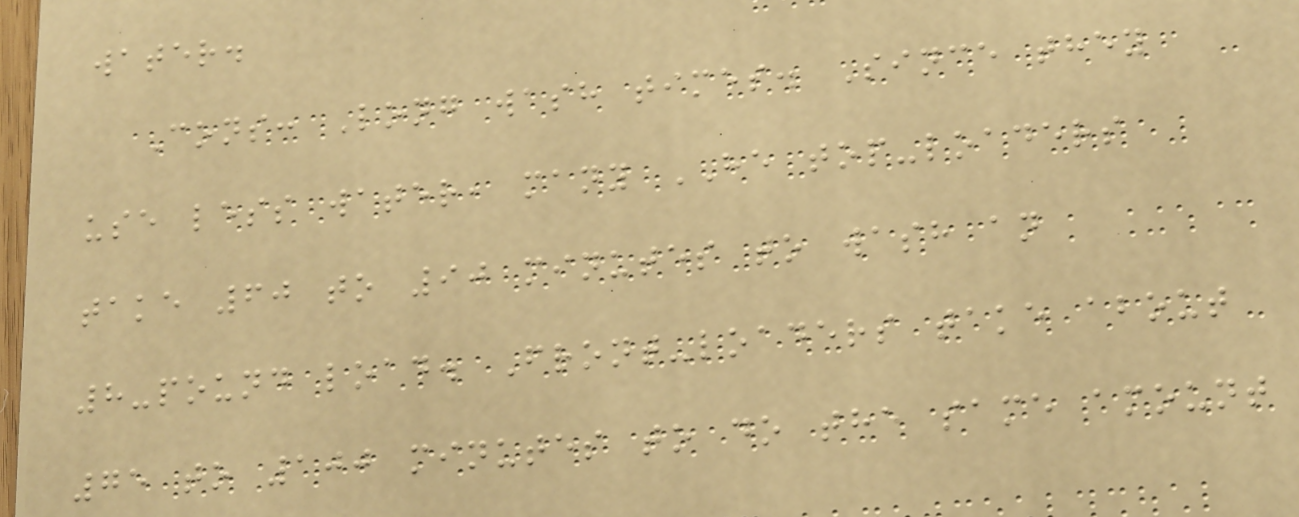water.
Cons: Long wash times. Since they
use less water, many HE top-loaders
take 60 to 90 minutes to wash an
8-pound load. Front-loaders take about
75 to 100 minutes to do the same amount
